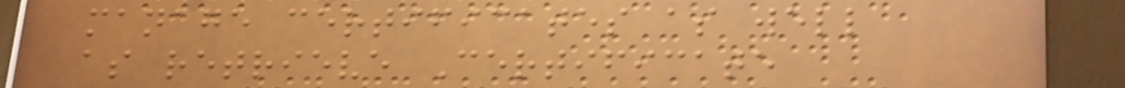manage certificates as well
as retrieve Certificate
